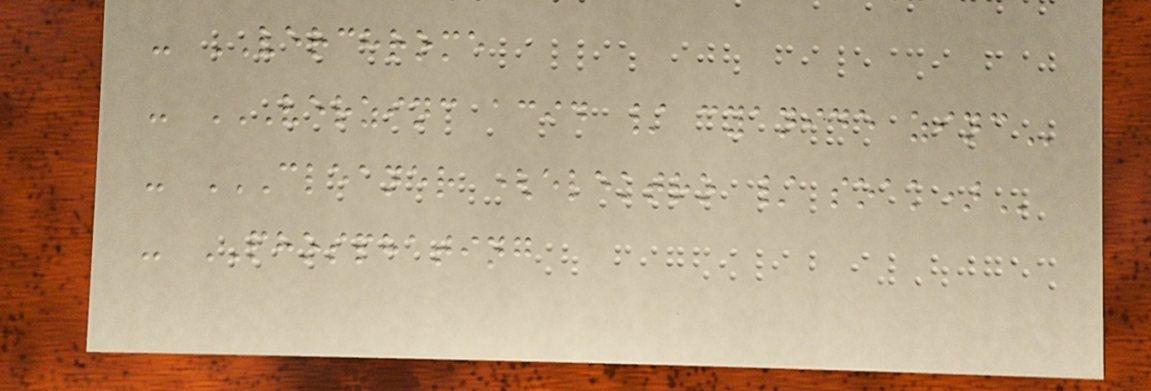- VERCHROME
- VERZINC ACID / CYANIDE ZINC
- CLEANER (ELEKTRO / SOAK)
- PHOSPHATING
